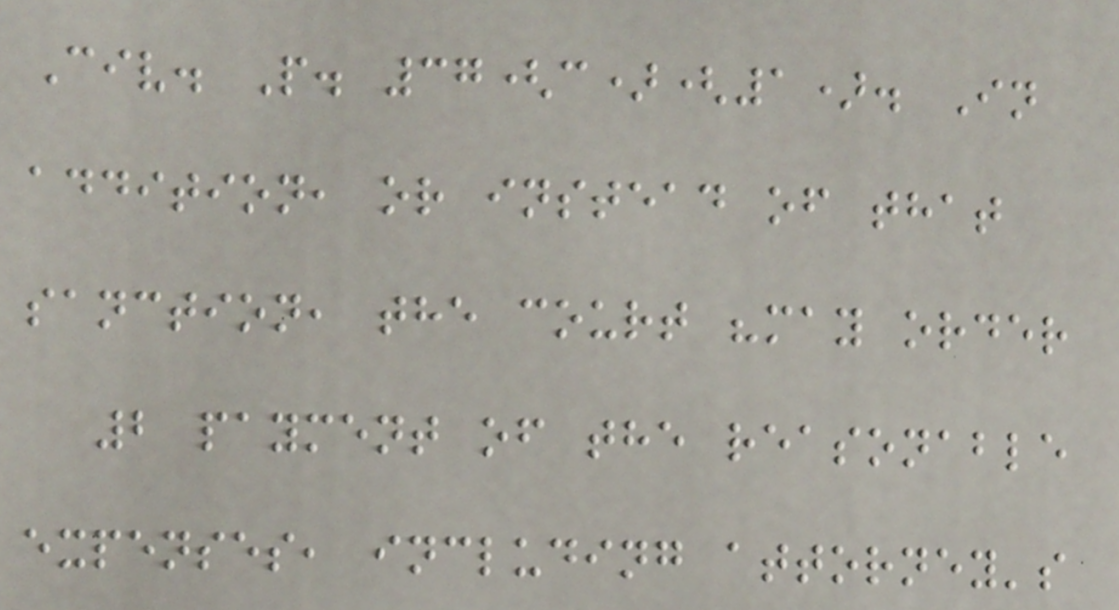Civ. P. 37(c)(1). In
addition, or instead of that
sanction, the court "may order
2 payment of the reasonable
expenses, including attorney's
